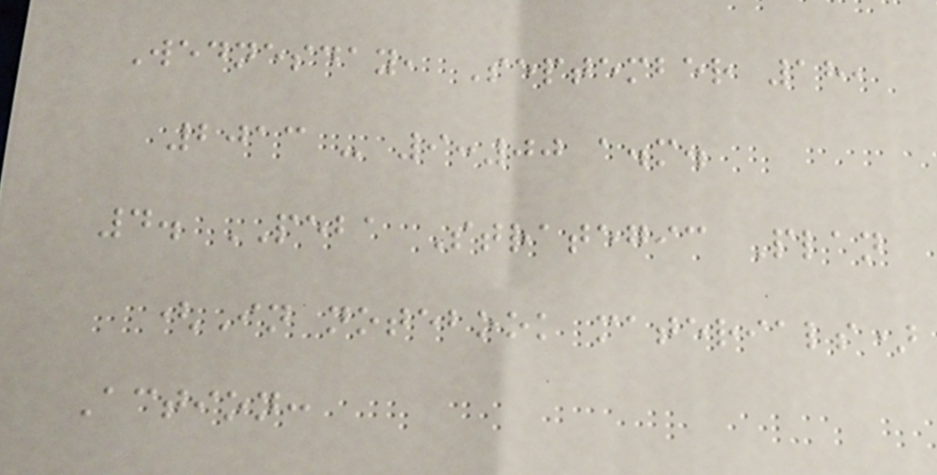Wednesday, September 18,
2013 - 9:00 a.m.
4. PEBA Strategic Plan
(In notebook materials)
Action:
